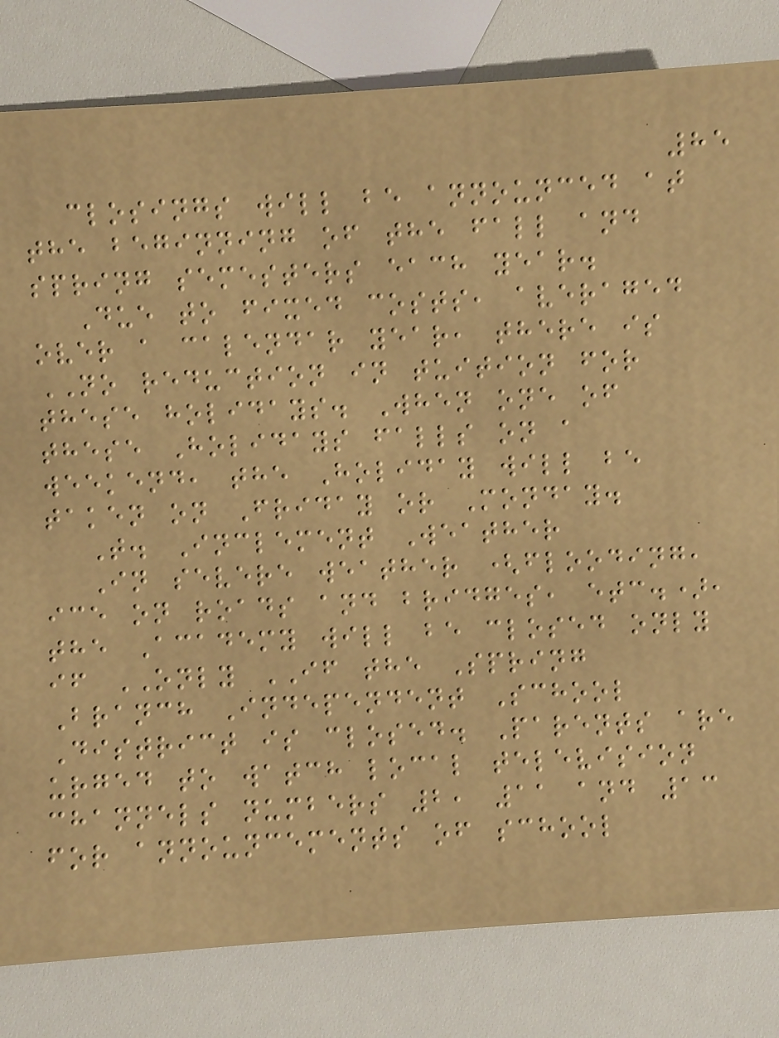85
closings will be announced at
the beginning of the fall and
spring semesters each year.
Due to fixed costs, averaged
over a calendar year, there is
NO reduction in tuition for
these holidays. When one of
these Holidays falls on a
weekend, the Holiday will be
taken on Friday or Monday.
T. Inclement Weather
In severe weather (flooding,
ice on roads and bridges, etc.),
the Academy will be closed only
if ONLY IF the Spring
Branch Independent School
District is closed. Parents are
urged to watch local television
channels numbers 2, 11 and 13
for announcements of school
